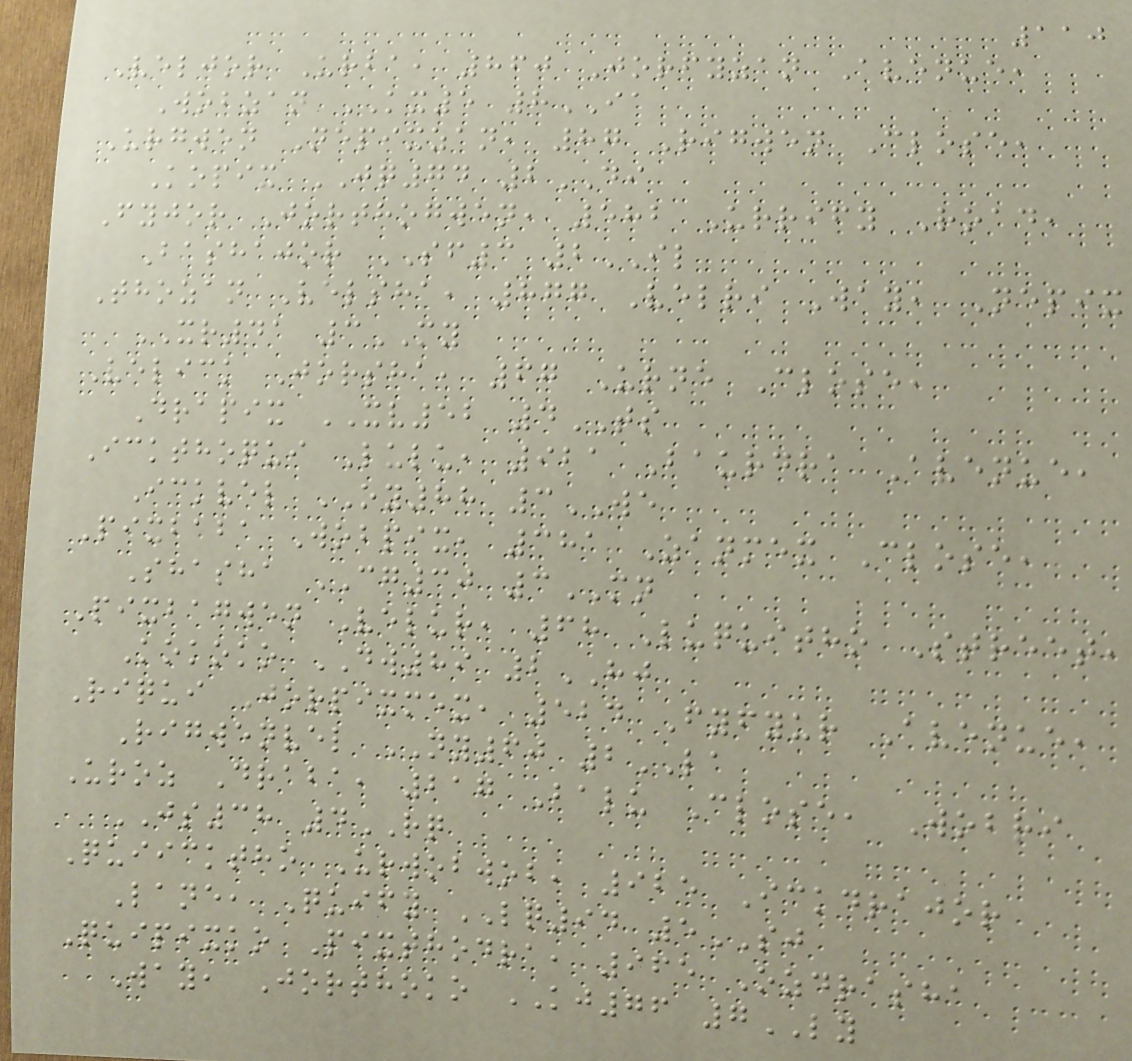110
Veljor Urba, 860 Jorfyzan Avenue,
Wobzan KX5 8IA
Urgwen Nepixzan, 87 Rigwen Close,
Kopix JQ74 2DI
Fyjor Jorthogwen, 582 Urrify Road,
Bashajor SF3 2IL
Thozan Velsha, 877 Velri Way, Nepix
XR41 3MY
Velick Jorsha, 67 Urne Close,
Drapix XV52 4TS
Ickthoqui Lulu, 921 Baurdra Avenue,
Ickvel OY88 3WE
Pixbaba Wobpix, 381 Zanmex Close,
Shasha CG30 3MN
Pixbagwen Velur, 68 Luquitho Street,
Kokoko DW89 2HJ
Riqui Jorpixmex, 524 Fyfyur Avenue,
Rigwenvel NY60 2LA
Uroz Draba, 217 Balu Close, Wobri
JS38 4RQ
Quiicktho Urwobwob, 925 Ickdrajor
Lane, Quify LQ94 5SJ
Quipixko Pixthodra, 965 Ozdrasha
Way, Jorthoko KJ76 7LY
